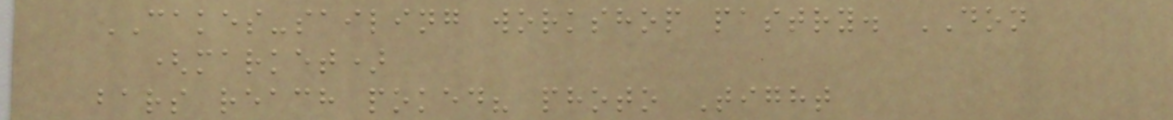CAKES-sailing workshop pastry. DON
(market)
bars reach poked? photo Tight
